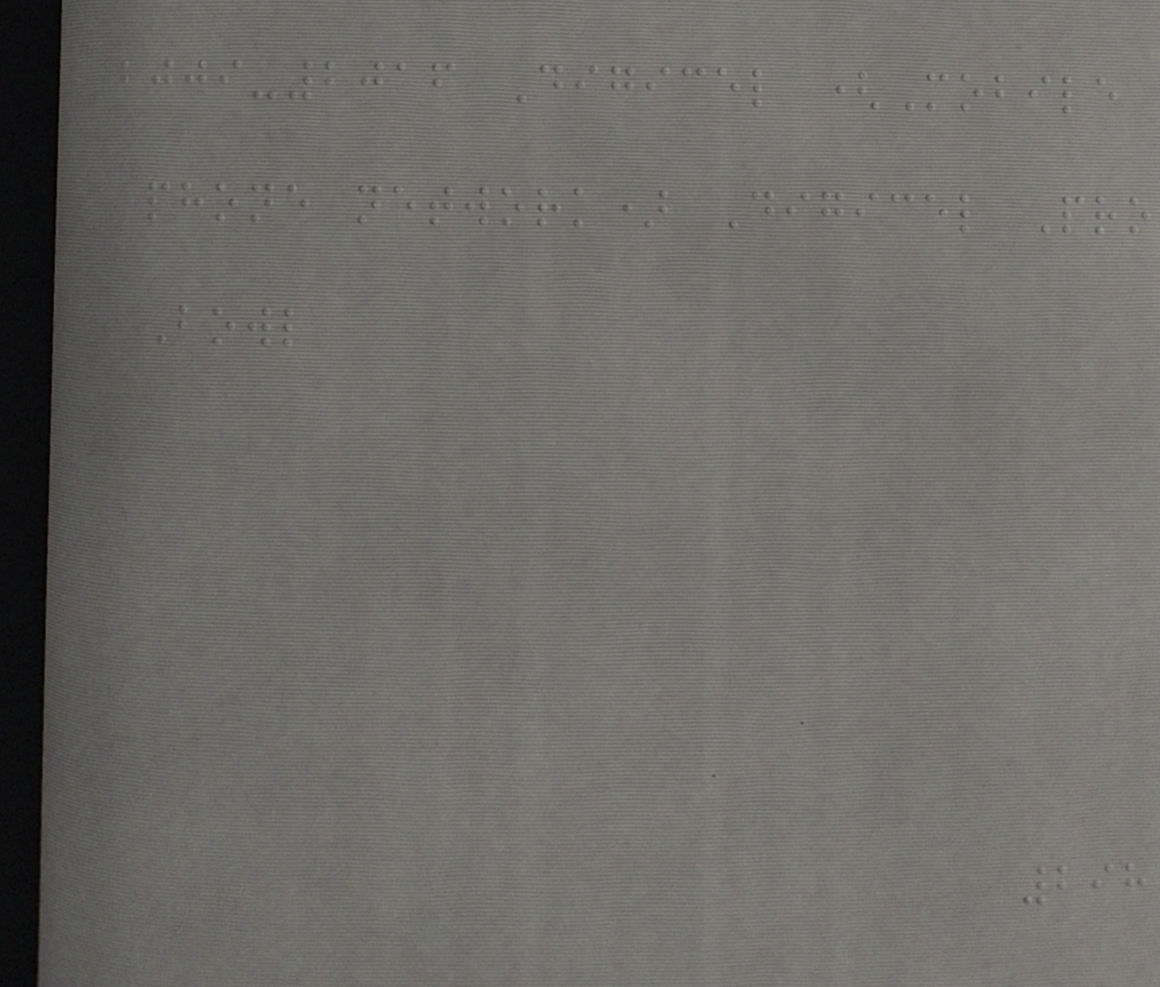2009-2016 Digicel (Mobile
phone network) Digicel Pro
Bowl
298
